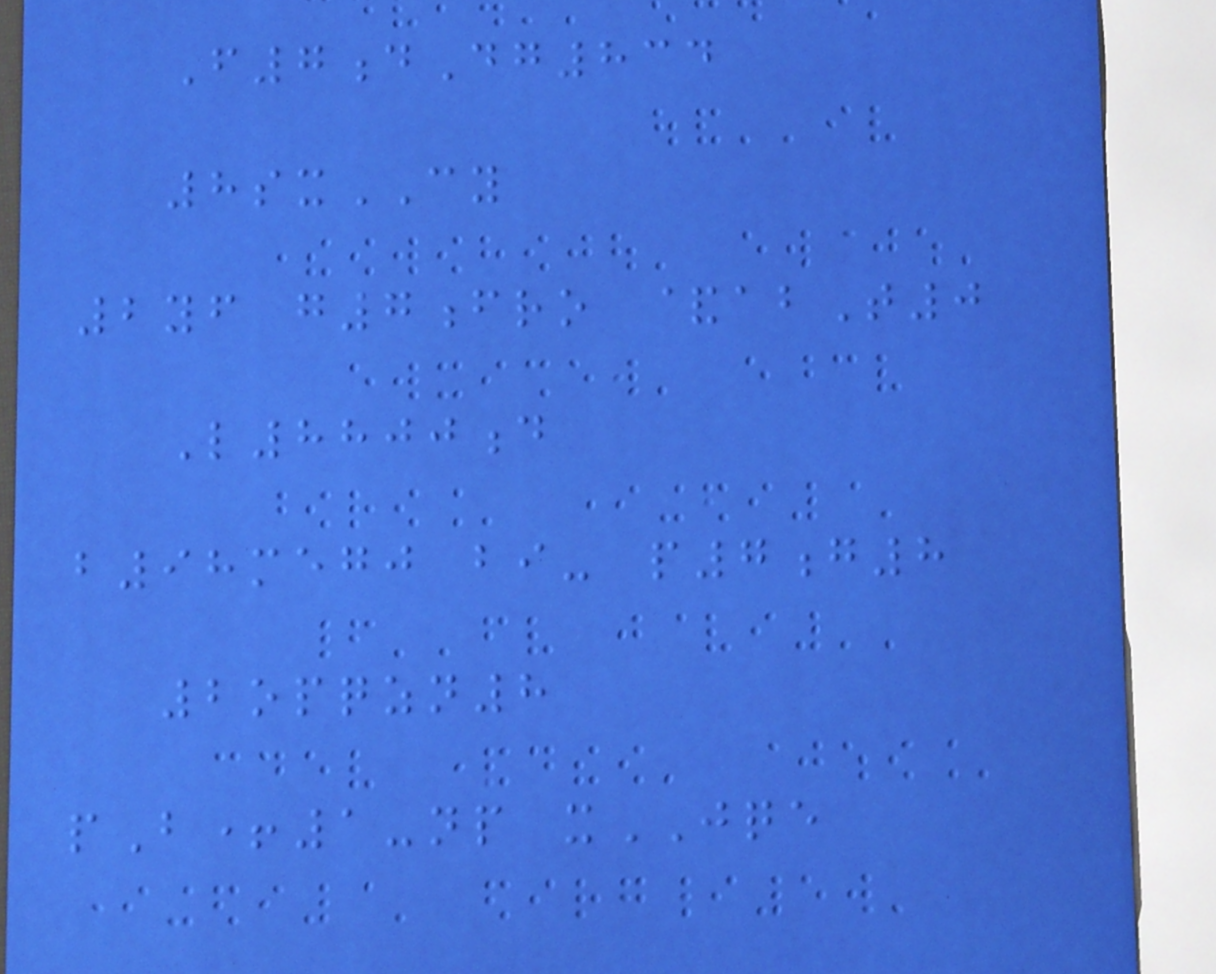F7dDg834
8sxCY
2yf g7fro &abT0
L8800d
b98megj bi- p7g8
2opqzn8
pB+1-np xJQE
